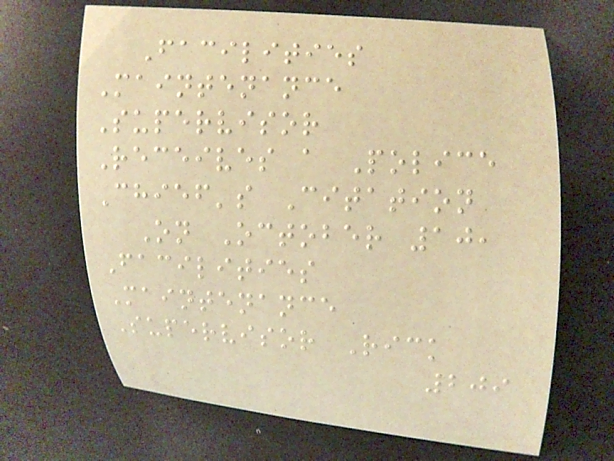Facilities
Maintenance
Supervisor
Receives a Police
Chief's Citation
On October 10,
Facilities
Maintenance
Supervisor Rick
209
